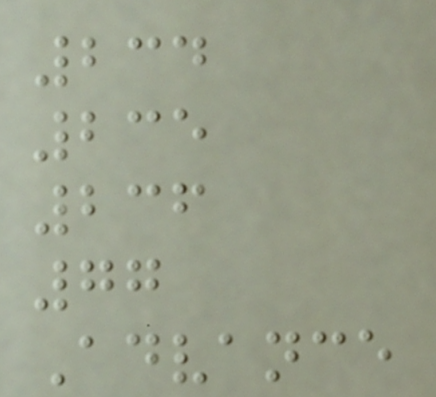234
235
236
77
Advance
